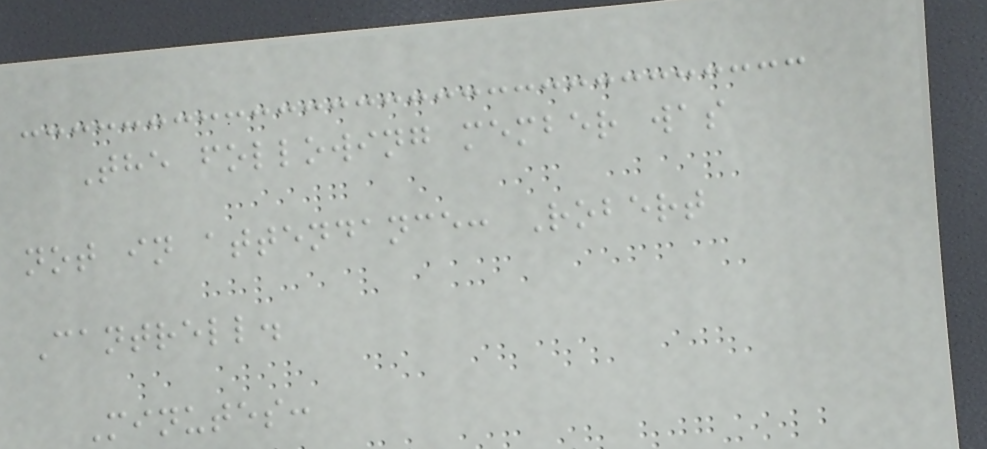The following member was
not in attendance: Robert
Cantrell.
Minutes:
